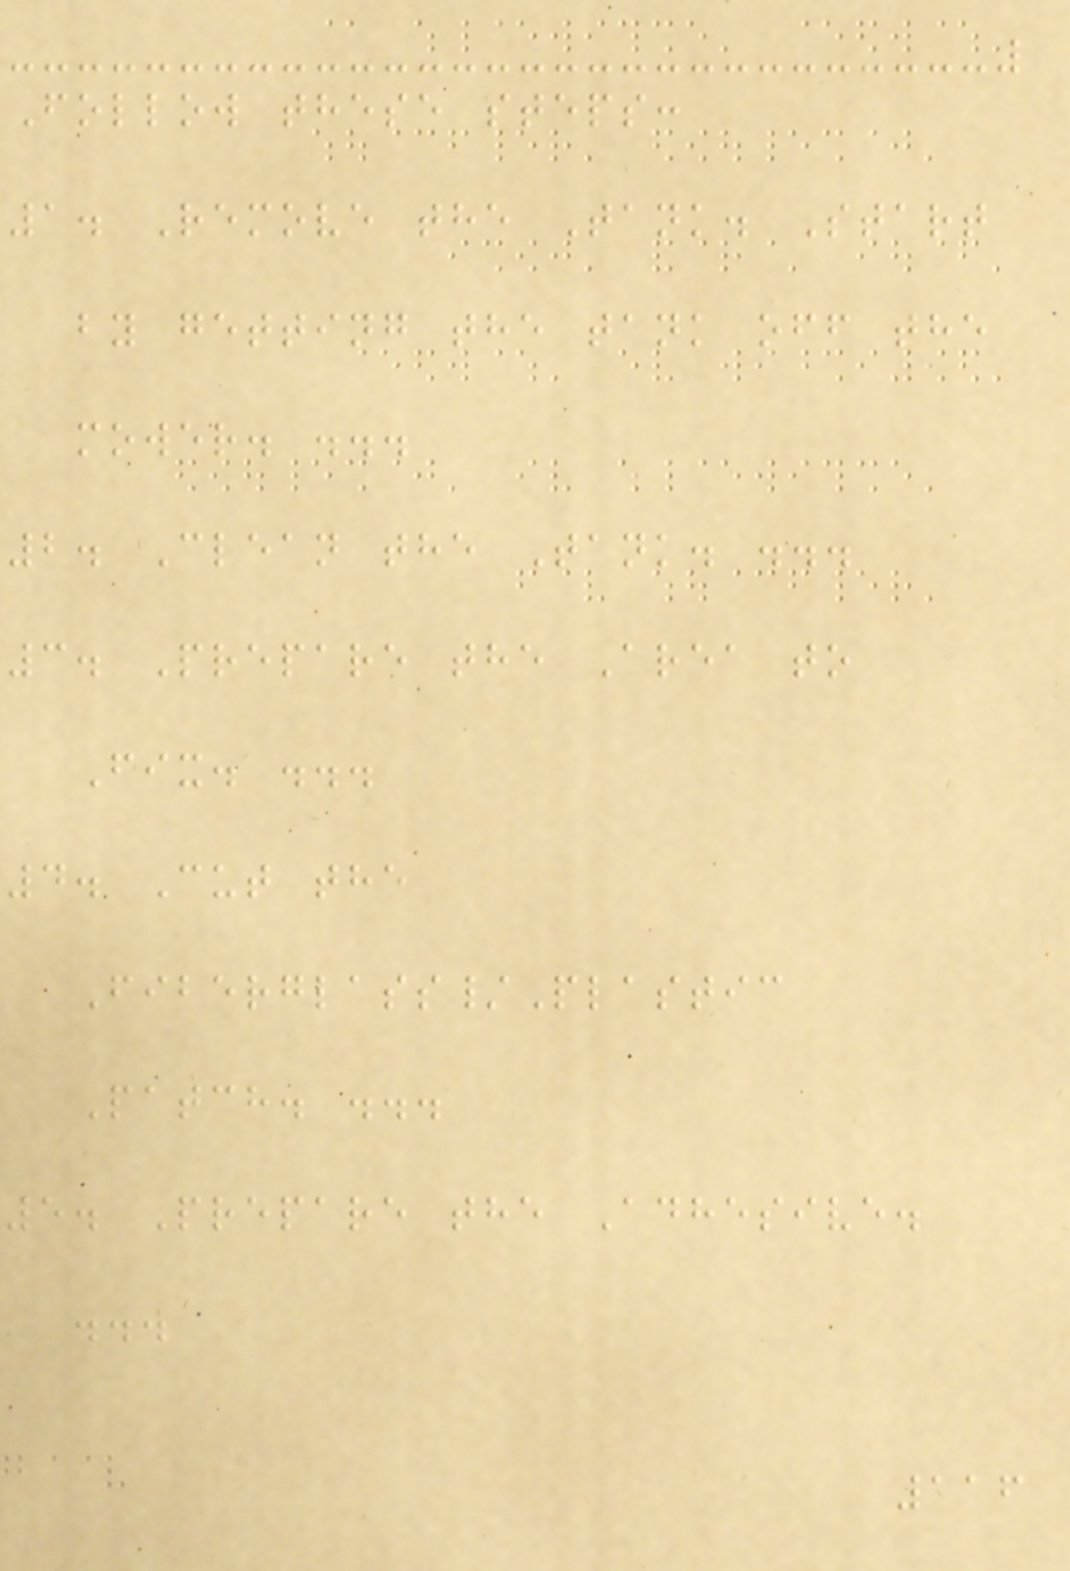Follow these steps:
1. Remove the Tank. Start
by getting the tank off the
mower. ...
2. Clean the Tank. ...
3. Prepare the Area to
Fix. ...
4. Cut the
Fiberglass/Plastic
Patch. ...
5. Prepare the Adhesive.
...
116
